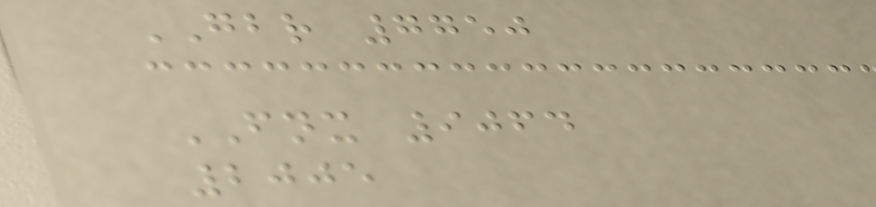GBR 7750
FNX 9064
2005
